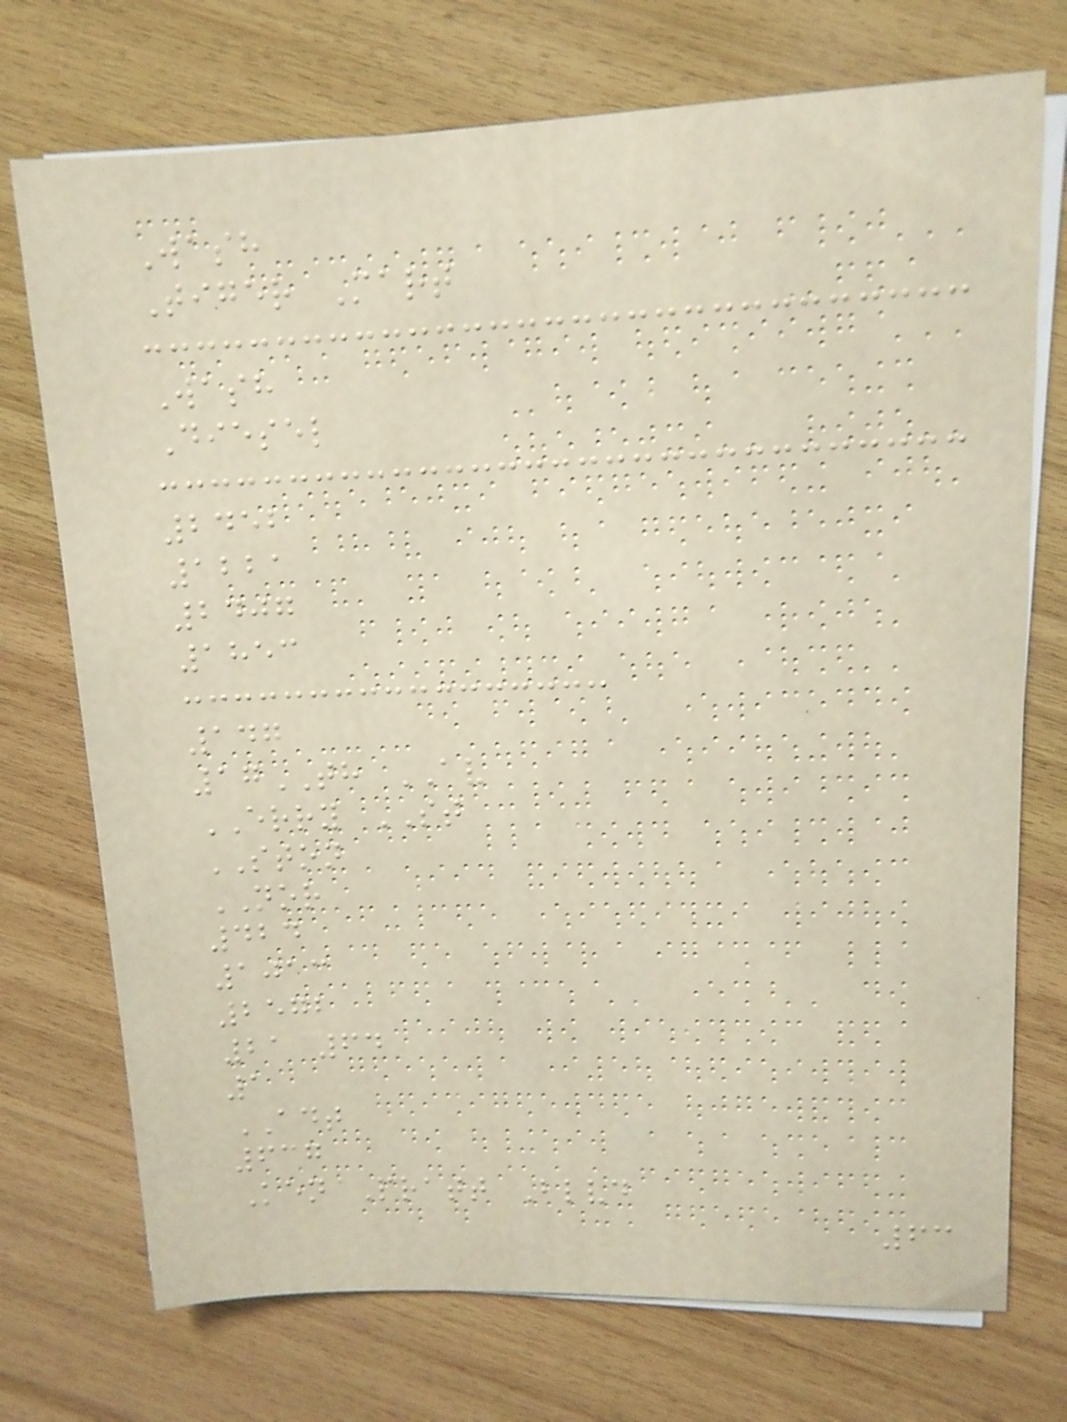Wash
Tiger Mart
Wash
Diesel
2452
1221
2407
1853
147
17TH AV
ERRY ST
STON
NOR
424
1013
2572
21 64
1
ADT
637
Ken Pratt Blvd
63
